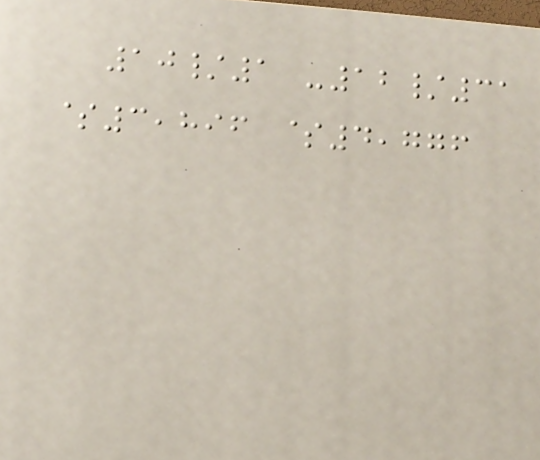10/1 -12/31
$3,896 $4,776
